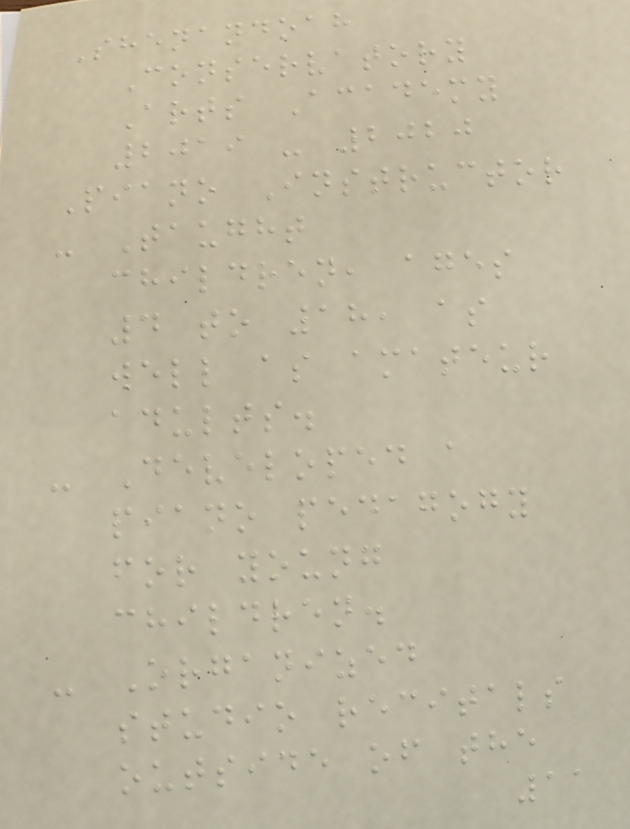Shenandoah
Conservatory
Arts Academy
2019 - 2020
Piano Instructor
- Taught
children, ages
4 to 18, as
well as amateur
adults.
- Developed a
piano pedagogy
for young
children.
- Organized
studio recitals
outside of the
11
